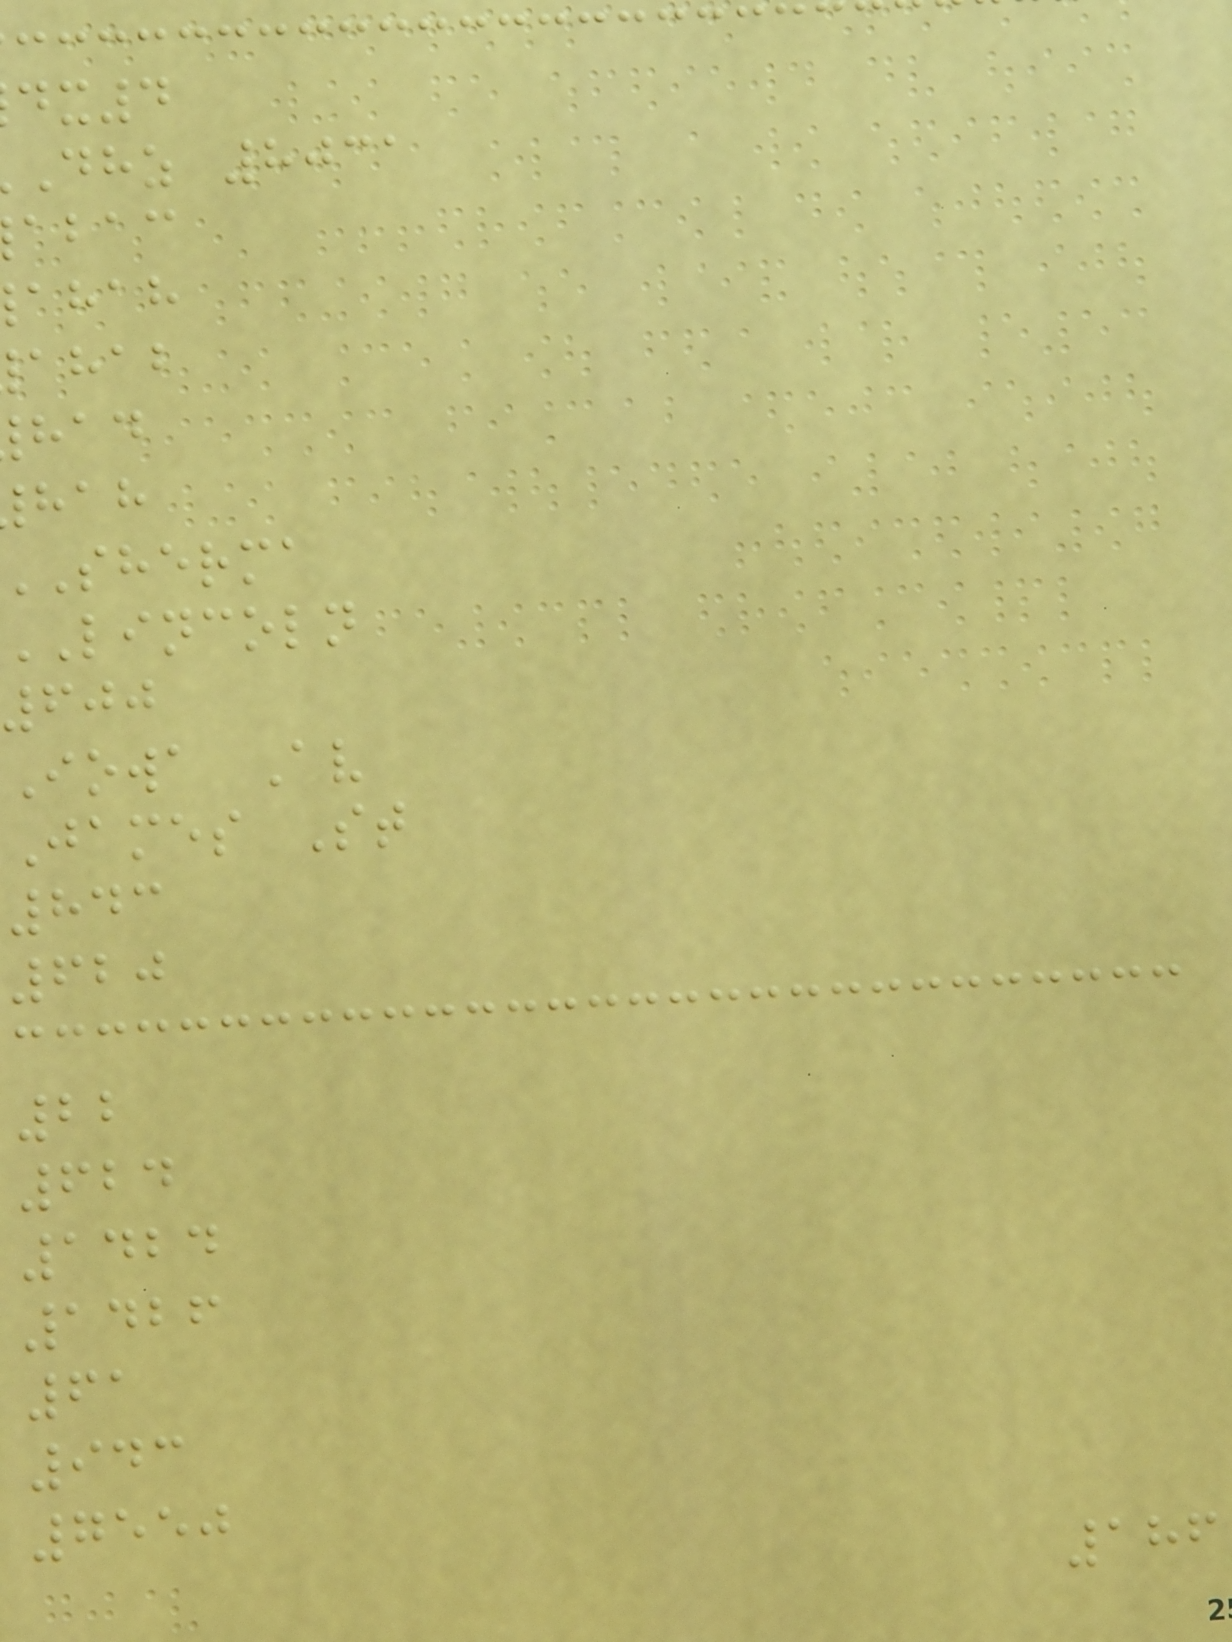dhz 8031
abac
ahah
ahab
sherma
lincoln
600
Iowa Av
James St
843
620
22
624
1424
1426
61
943
7550
186
